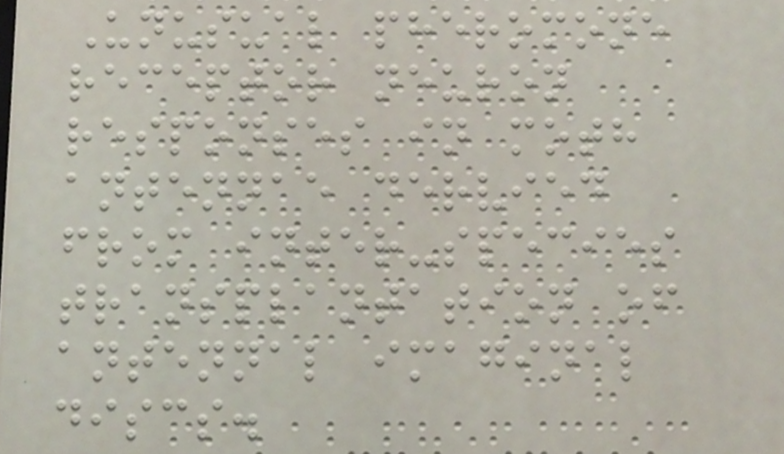Unusual pheromone
receptor neuron
responses in moth
antennae dervied
from inter-species
transplantation of
antennal imaginal
discs.
